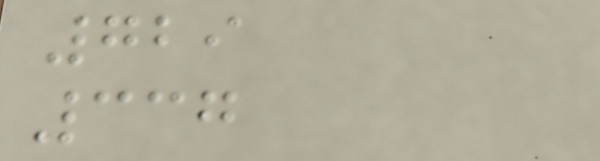729
337
